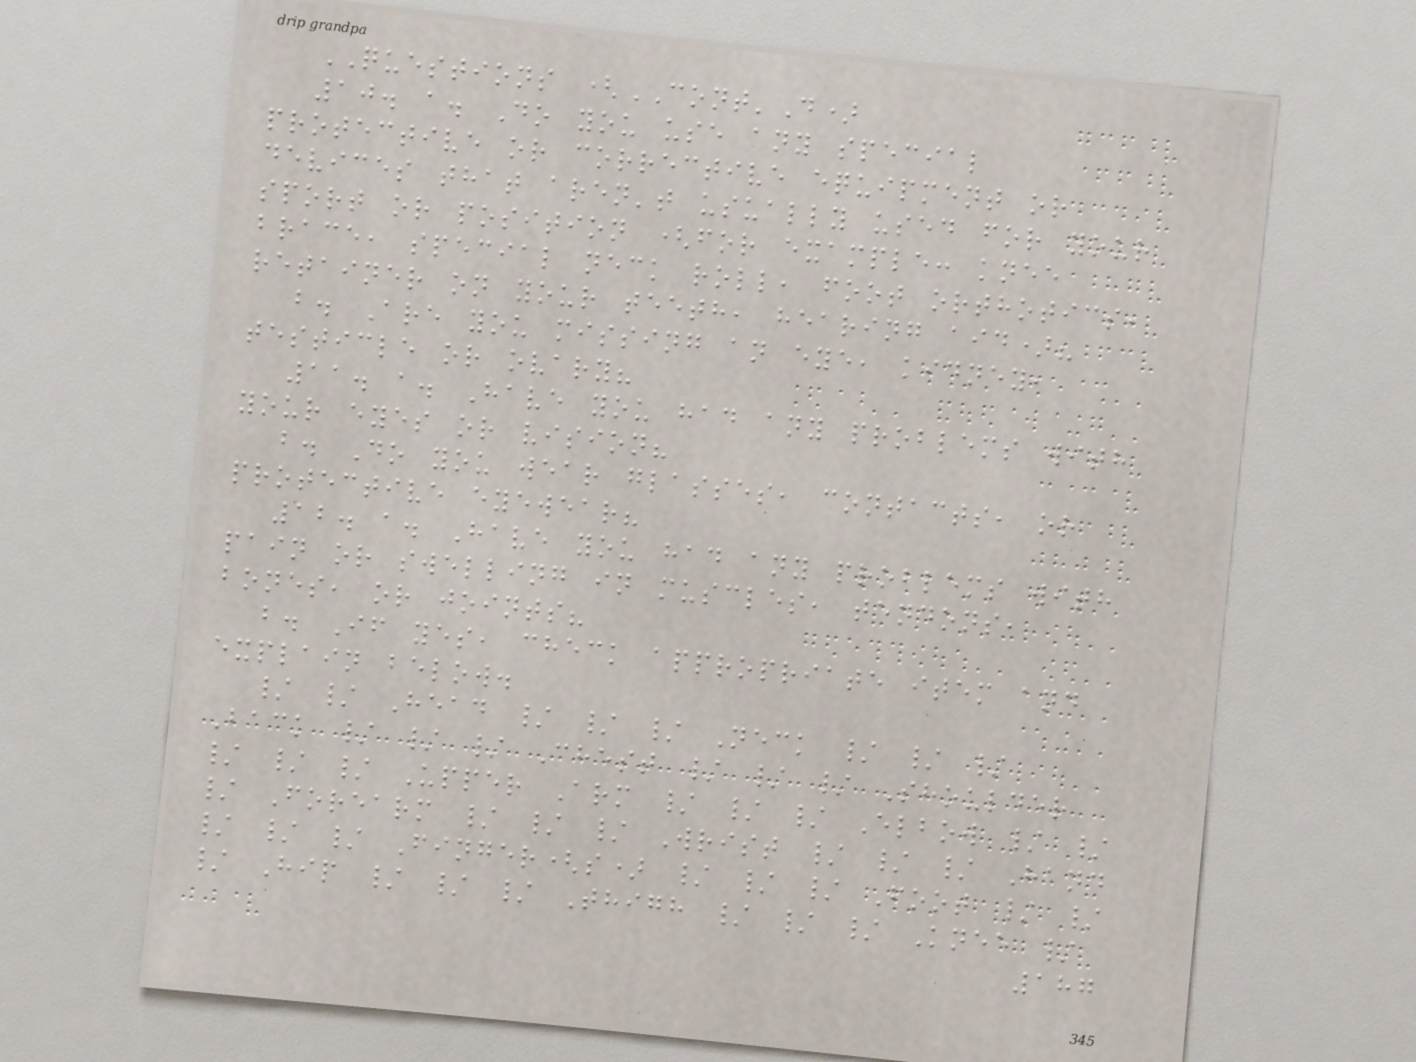QUESTIONS (CONT'D)
10. a. Do you use any special
protective or corrective equipment or
devices that aren't usually used for your
sport or position (for example: knee
brace, special neck roll, foot orthotics,
retainer on your teeth, hearing aid)?
b. Are you missing an eye, kidney,
testicle or ovary?
11. a. Have you had any problems with
your eyes or vision?
b. Do you wear glasses, contacts, or
protective eyewear?
12. a. Have you had any problems with
pain or swelling in muscles, tendons,
bones, or joints?
b. If yes, check appropriate item and
explain below.
/ / Head / / / Neck / / /
Back / / / Chest / / / Shoulder
/ / / Upper Arm / / / Elbow / /
/ Forearm / / / Wrist / / / Hand
/ / / Finger(s) / / / Foot / /
/ Hip / / / Thigh / / / Knee /
187
